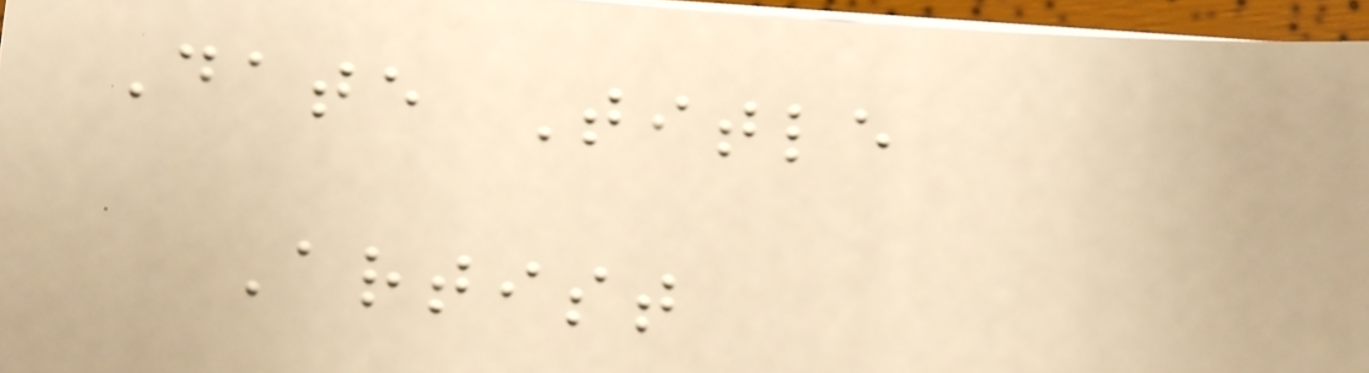Date Title
Artist
